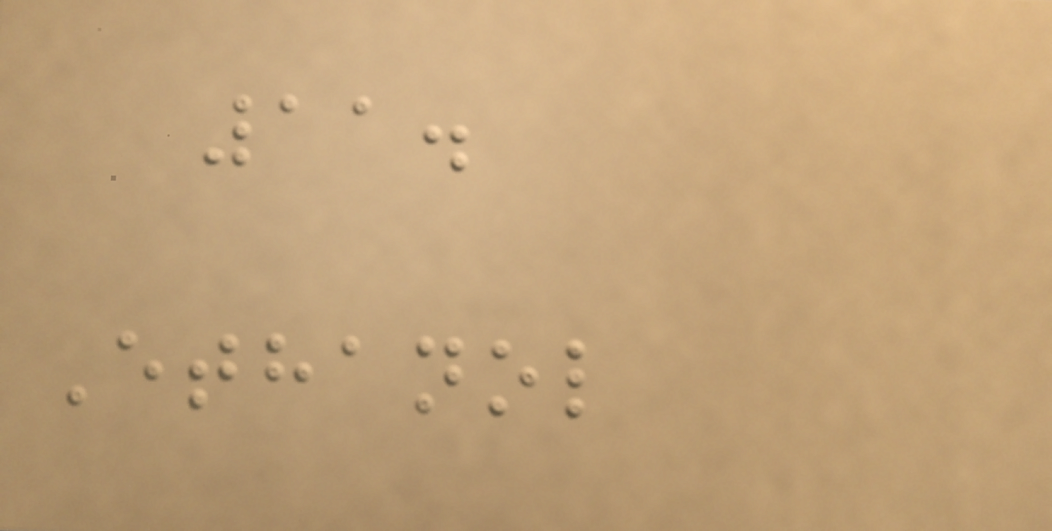11.
Ethanol
